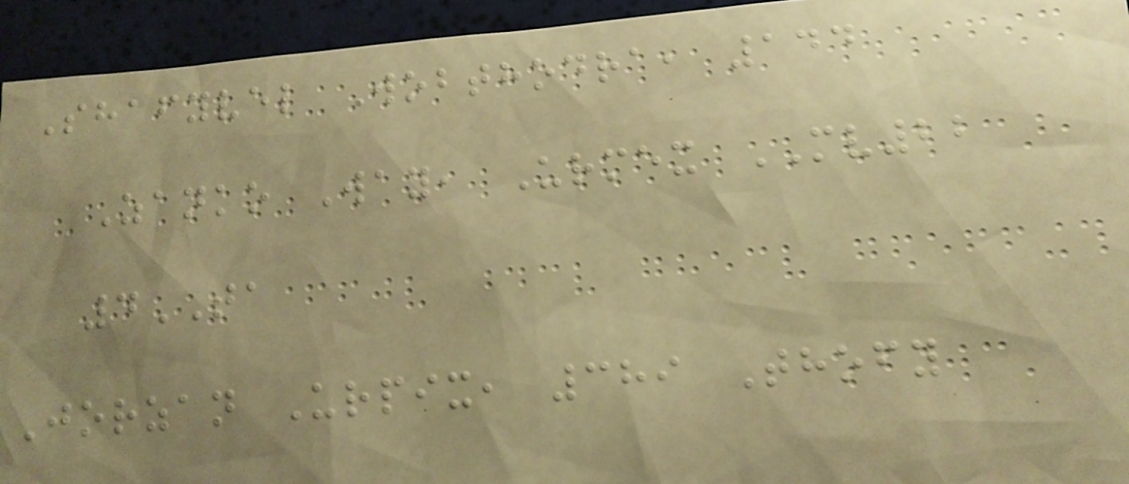Shafyvel Wobthodra, 144
Zanko Way, Urmex MV22
4TA
Jorzan Urpix, 389 Thofy
